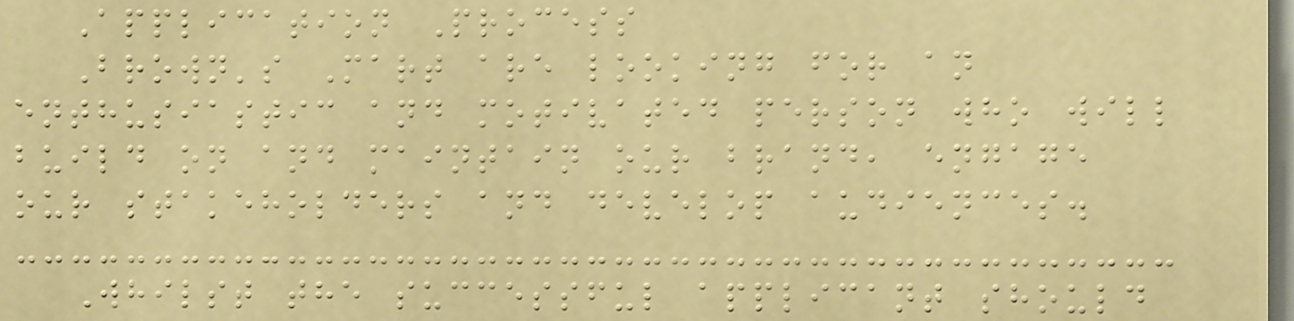Application Process
Brown's Mart are looking for an
enthusiastic and motivated person who will
build on and maintain our brand, engage
our stakeholders and develop audiences.
Whilst the successful applicant should
